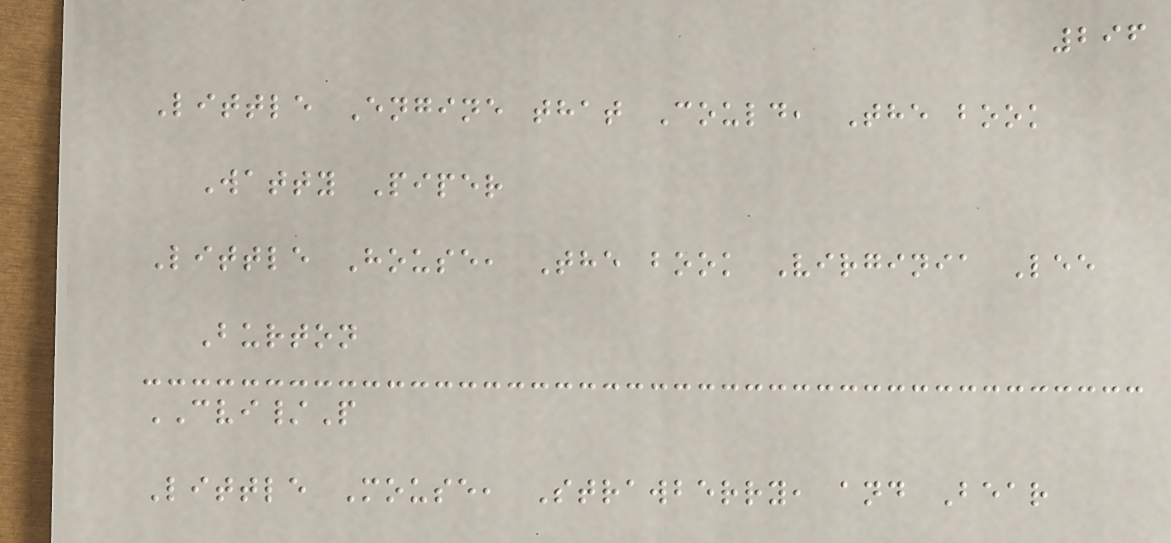296
Little Engine that Could, The book
Watty Piper
Little House, The book Virginia Lee
Burton
CVI/P
Little Mouse, Strawberry, and Bear
